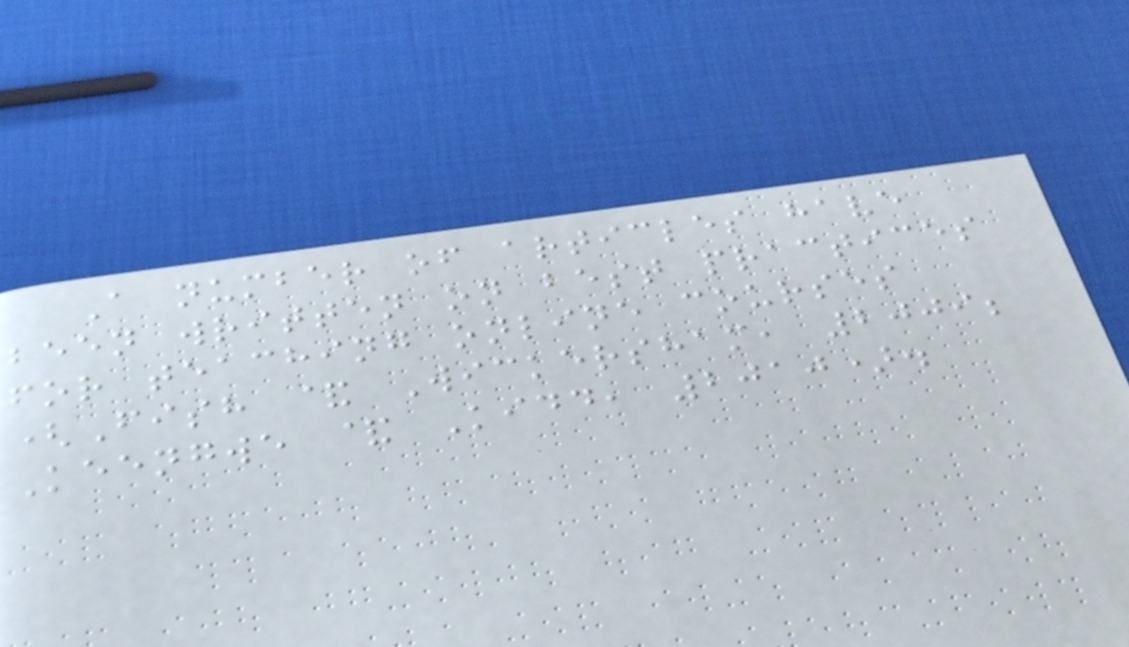A number of articles have
been written on best practices
for teaching online courses
(Fish & Wickersham, 2009;
Keengwe & Kidd, 2010).
